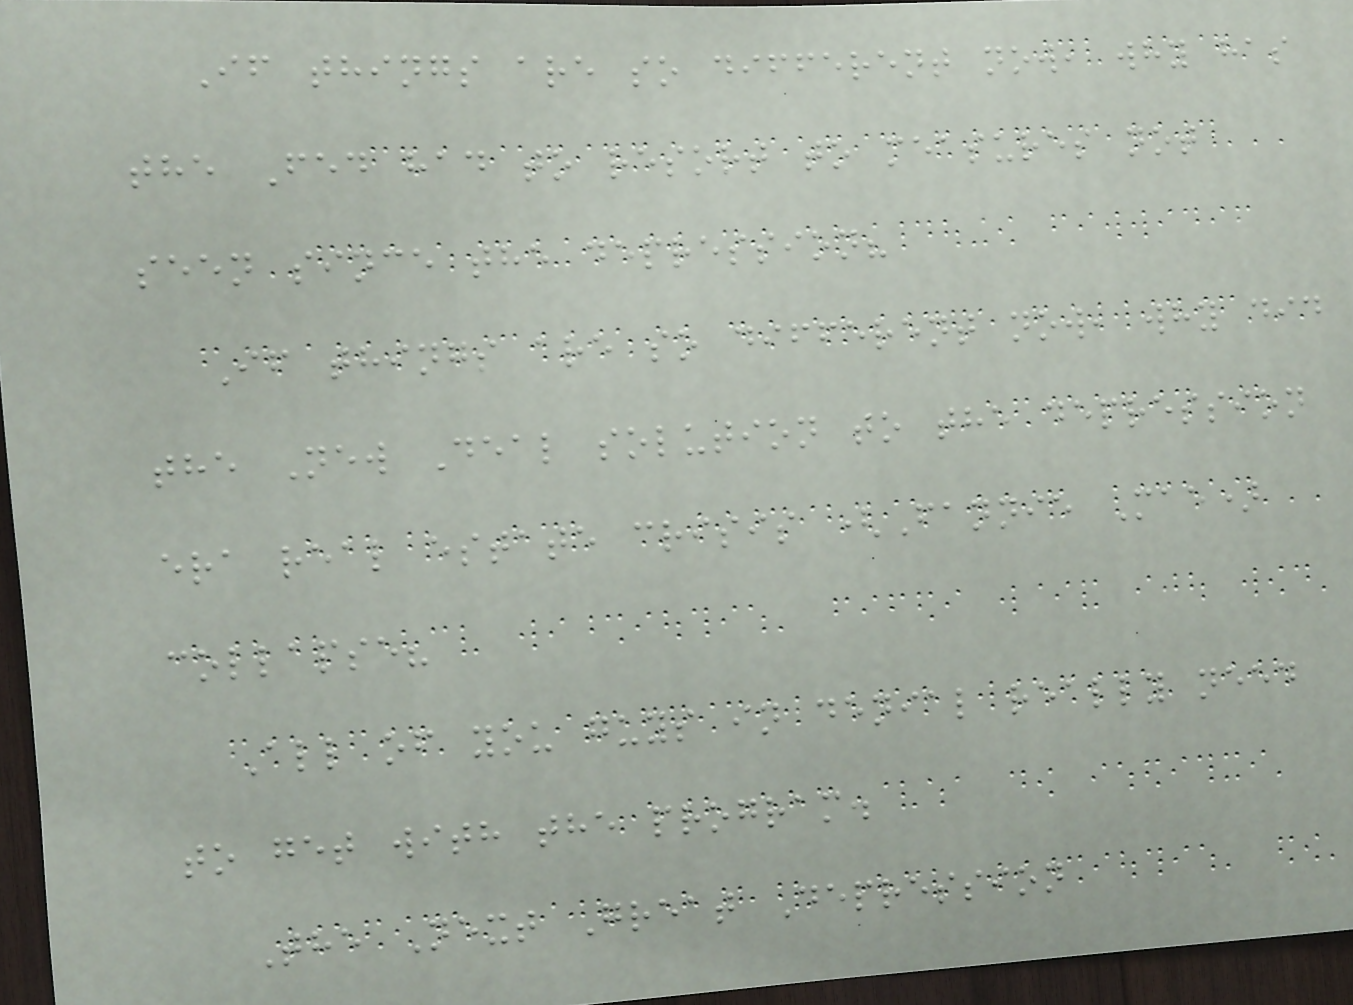If things are so different now, why has
the Fed had to resort to measures not
seen since the depression?
If things are so different now, why did
the New Deal solution to the depression
era real estate crisis (Fannie Mae)
collapse?
All of you guys in denial really need
to get with the program.
The Next Great Depression
